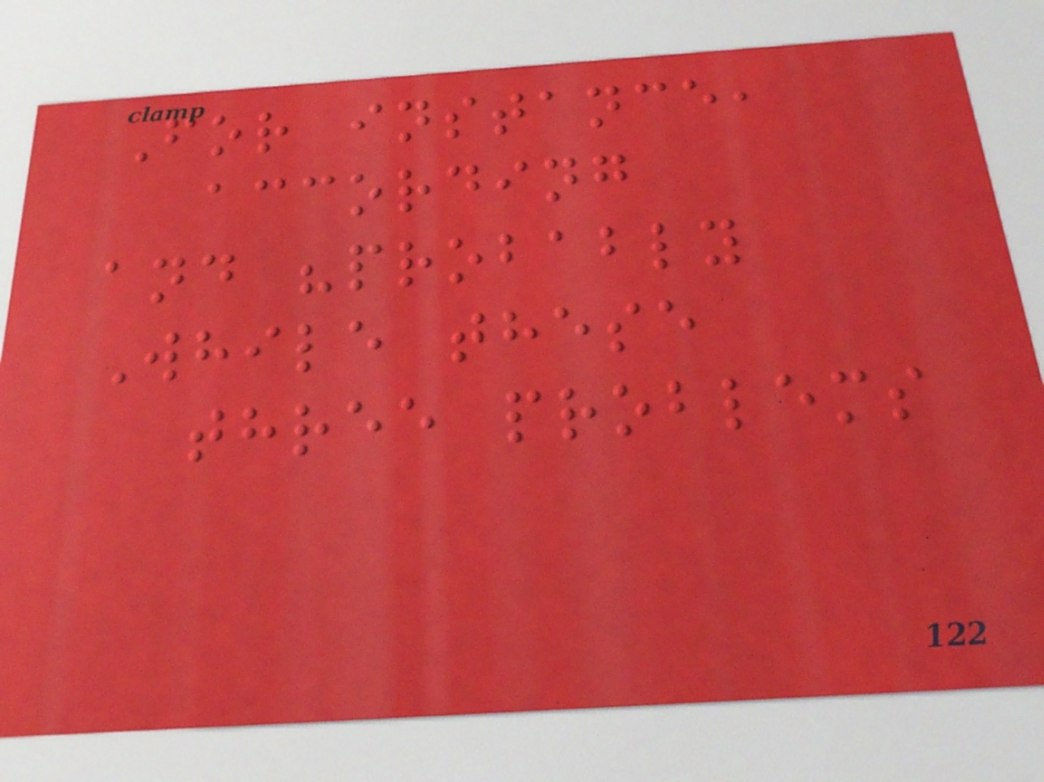For instance,
according
and "probably
While these
three problems
